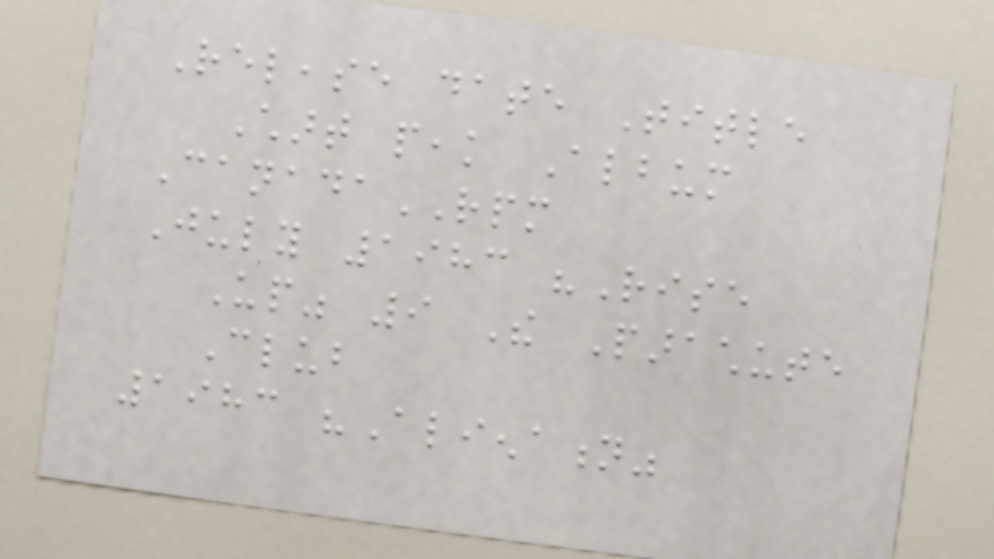Release date Title
Chart peak Album
CanadaRPM
July 1983 "Rise
Up" 9 The Parachute
Club
1983 "Alienation"
